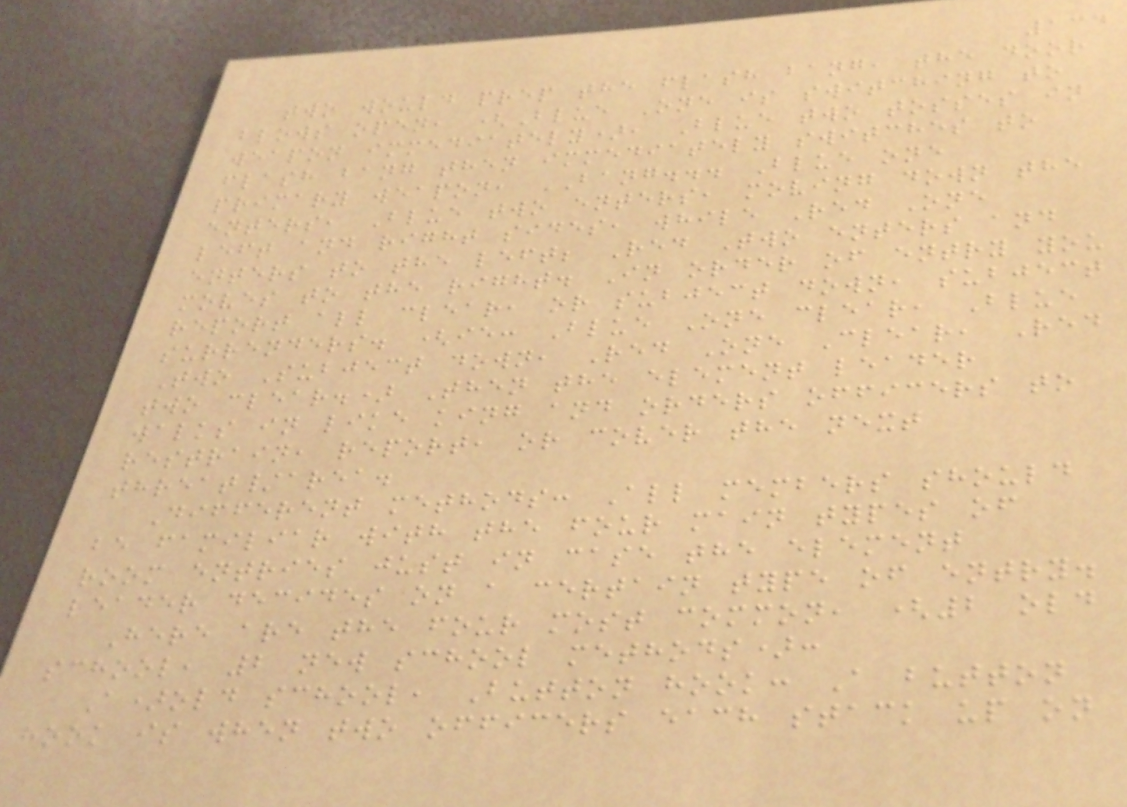134
two would prep the flash bang, the door
blows open, (Blue One is switching to
weapon immediately), Blue two tosses in
flash bang then immediately switches to
primary weapon, BANG... Blue one
enters, Blue two enters, moving down the
left and right sides, while Red One
enters to the left; Red Two enters and
moves to the right. In order of entry you
report all clear, or subject down, subject
surrenders. (ie: Blue One clear, Blue
Two Subject down, Red One Clear, Red
two clear.) Then the element leader
walks in like king and orders officers to
restrain, report, or cover the next
threat/area.
Different methods: All members should
be familiar with the four main types of
room entries just in case the element
leader decides on a certain type of entry.
Here are the four most common, (2 old
school, 2 new school methods):
A)old school, Button hook: A button
hook is when two officers each stack up on
